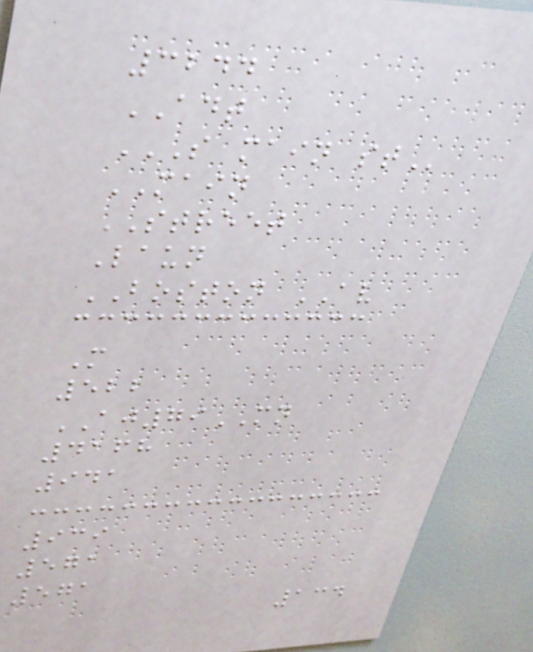3244
ADT
S MAIN ST
MAIN
STREET
Laun
BOSTON AV
M
522
AJ79MN
4168
941
939
571
571
134
